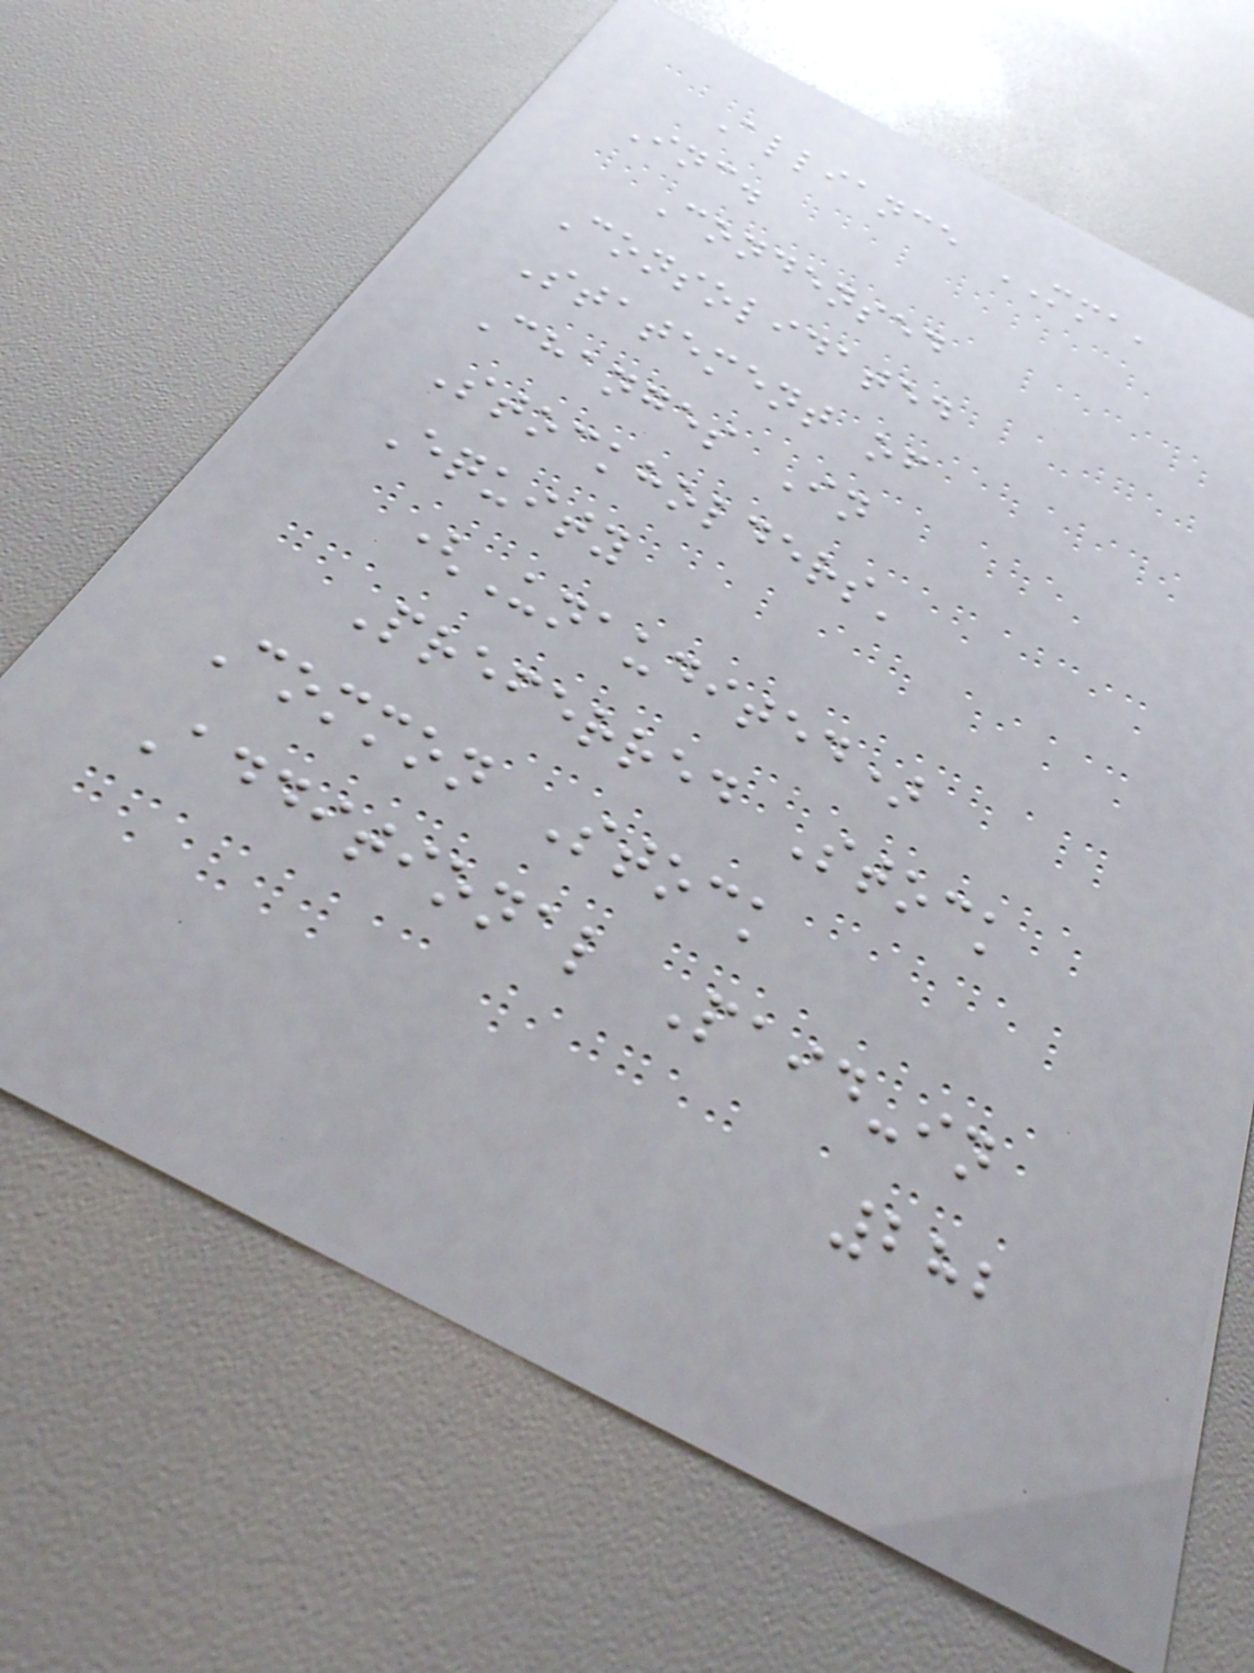Alliance MMA,
Inc.
Condensed
Consolidated
Statement of
Changes In
Stockholders'
Equity
(Unaudited)
Preferred Stock
Common Stock
Additional Paid-in
282
